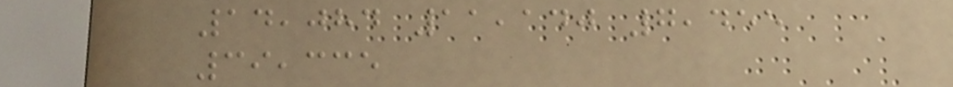14,084 11,140 7,455
39,335
